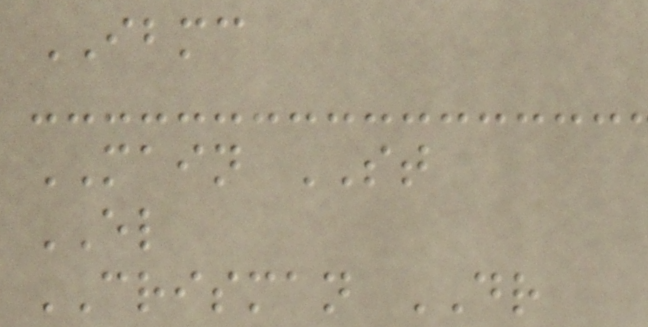IBMC
MAIN ST
EL
CRISMAN DR
